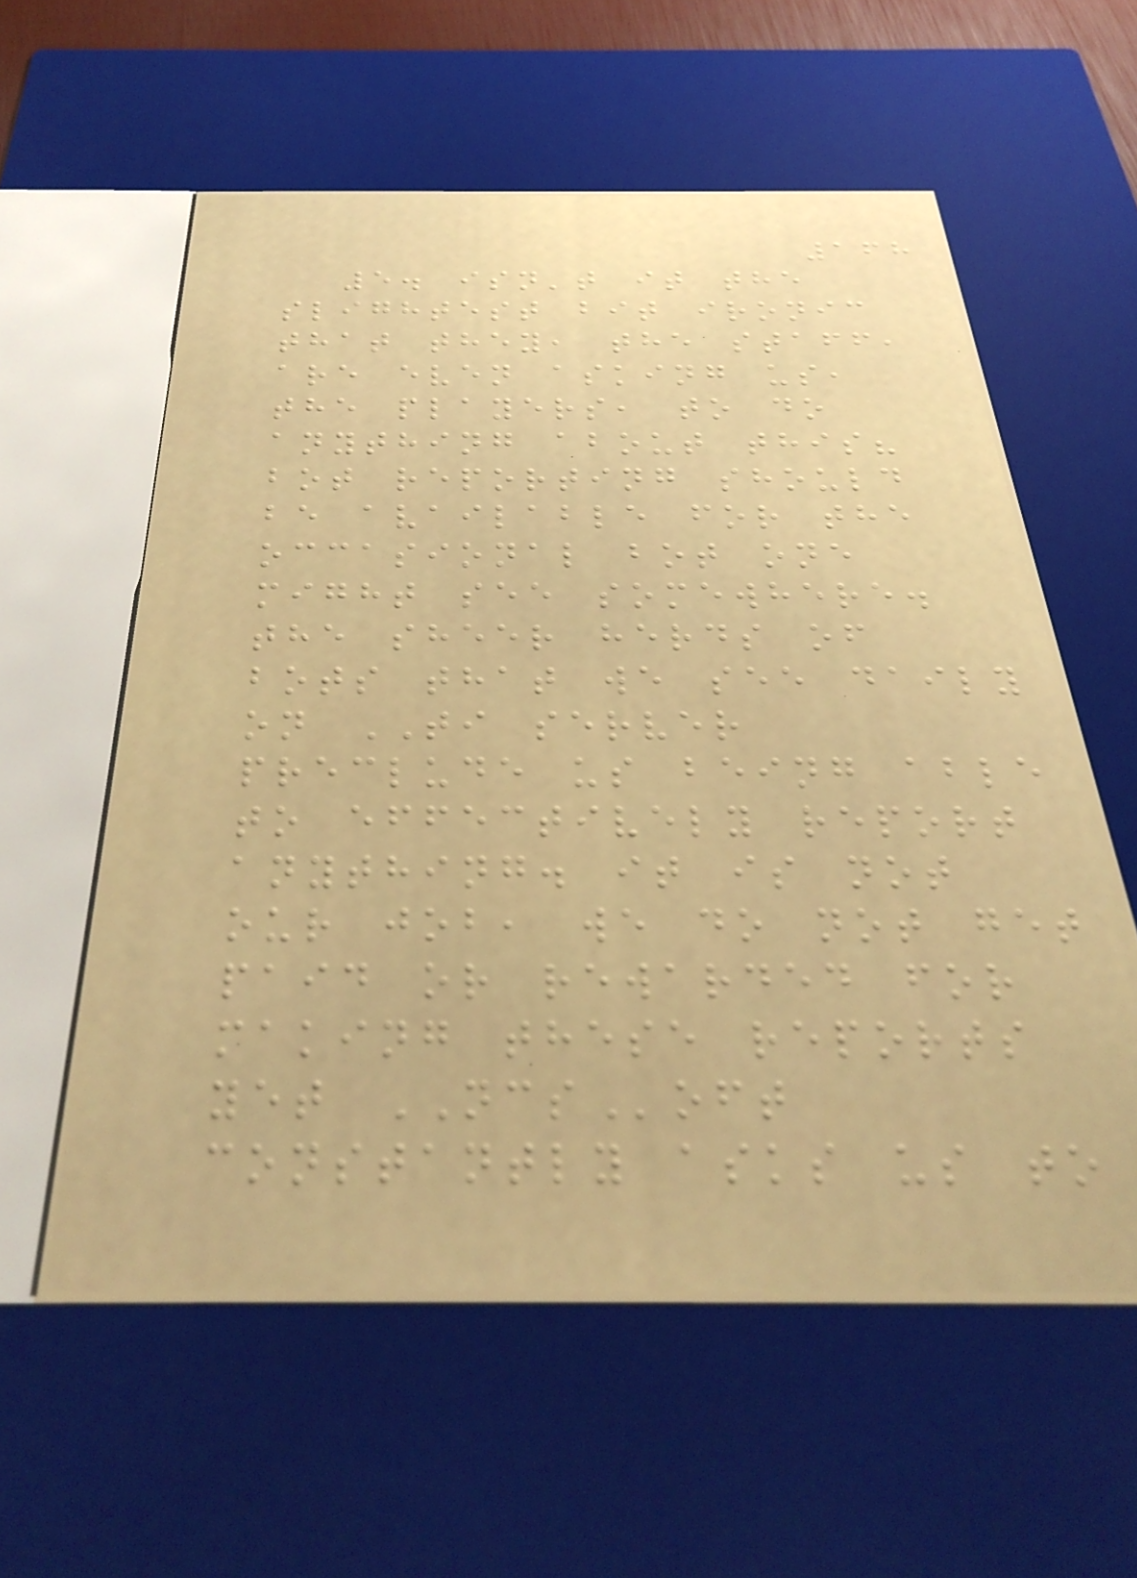168
5. isn't it the
slightest bit ironic
that they, the staff,
are even asking us,
the players, to do
anything about this?
bot reporting should
be available for the
occasional bot one
might see somewhere.
the sheer herds of
bots that we see daily
on TI server
preclude us being able
to effectively report
anything. it is not
our job, we do not get
paid or rewarded for
making these reports
yet NCSoft
constantly asks us to
